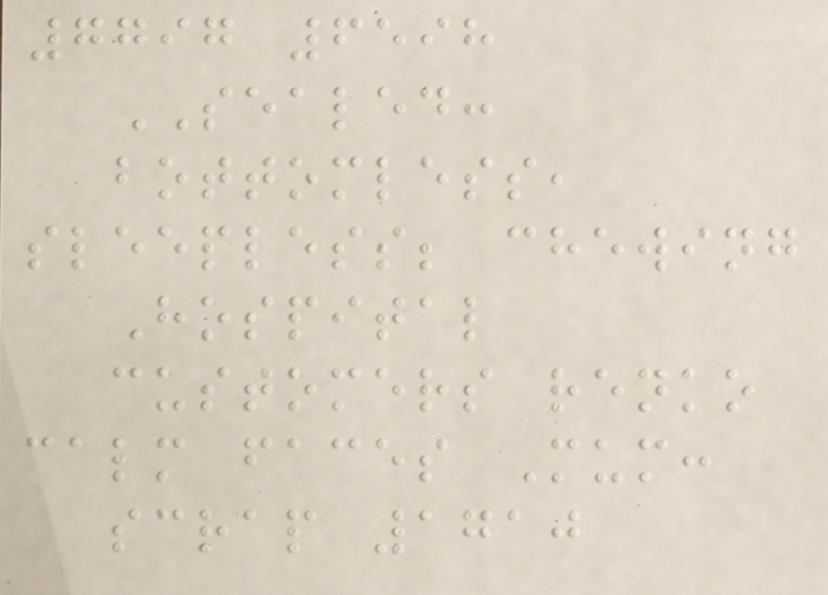7797 6598
SEALED:
bottomless,
sleepless; chewing
Hospital
customers renko
calm faces Mum:
scrap 1710
